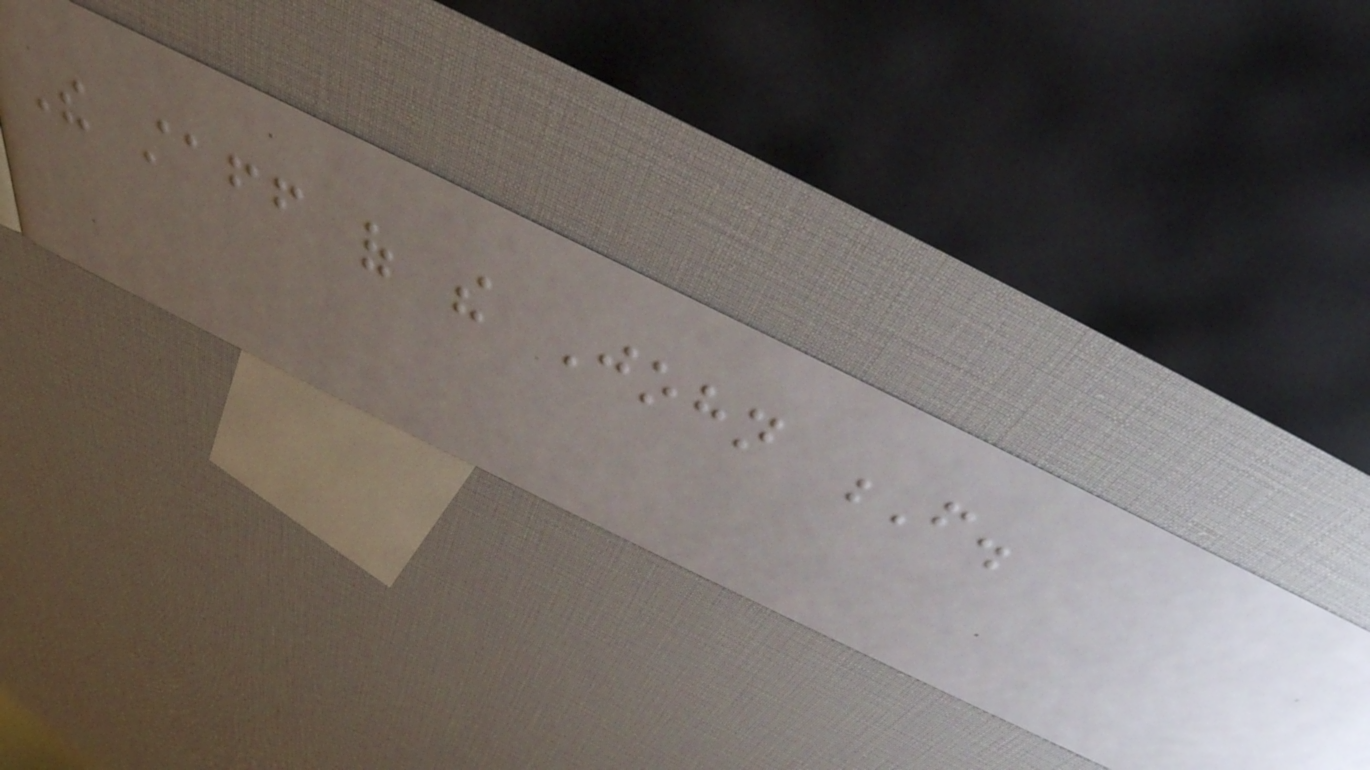The staff of the John F.
